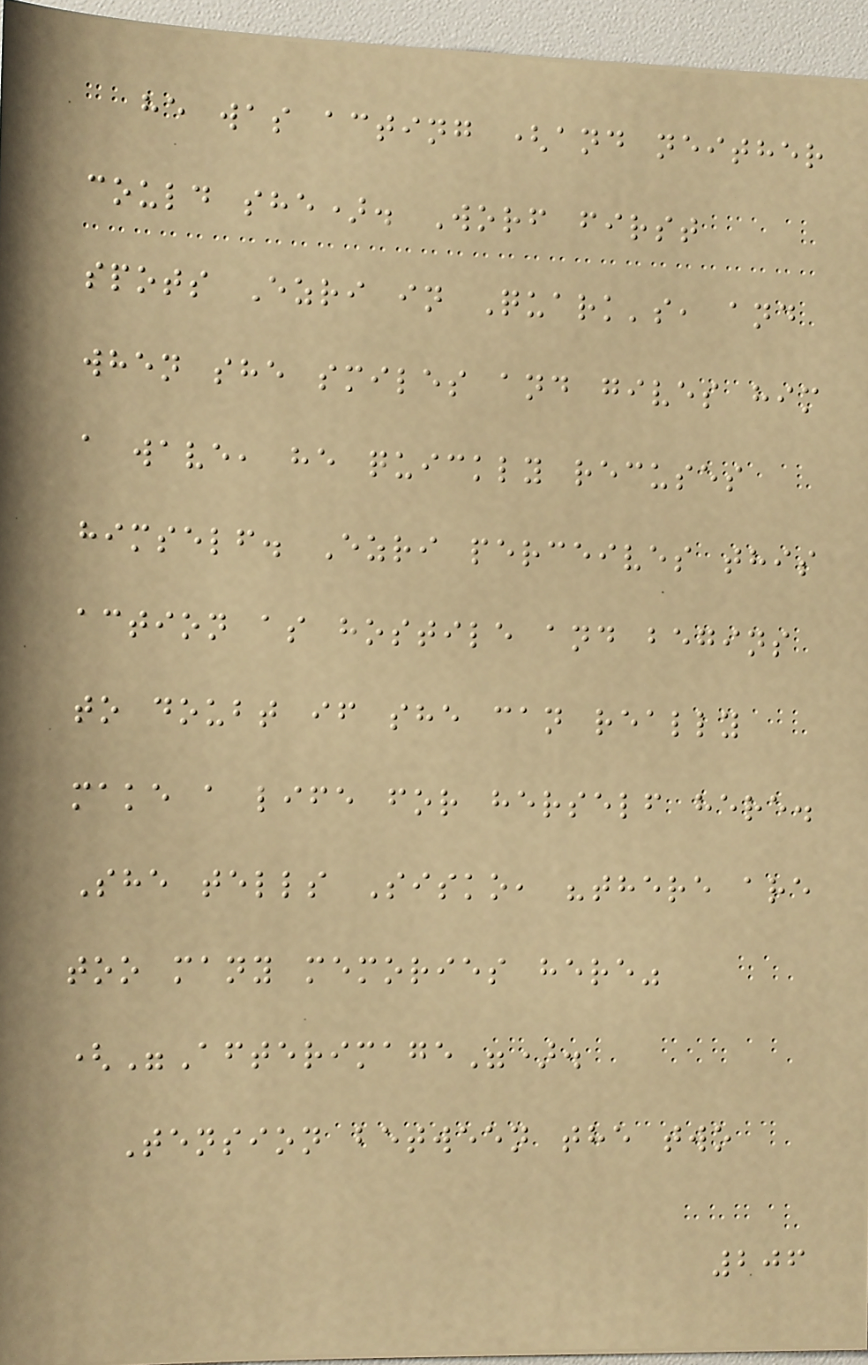he was acting (and neither
could she). Worf first
spots Ezri in Quark's, and
when she smiles and gives him
a wave, he quickly recuses
himself. Ezri perceives this
action as hostile and begins
to doubt if she can really
make a life for herself here.
She tells Sisko, "there are
too many memories here"
("Afterimage").
Tension between the two
206
